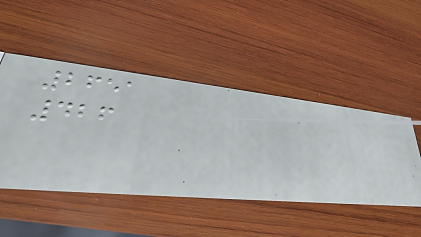2651
426
